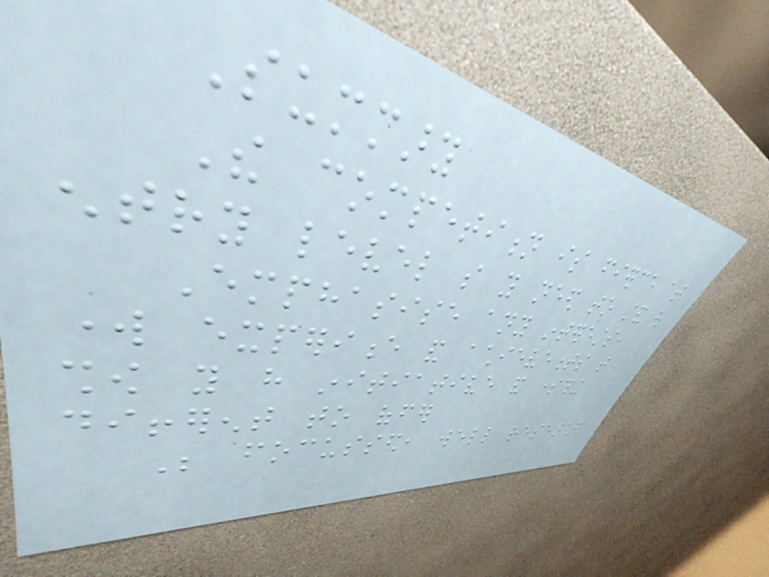Summary
The competition is fierce at
entry level so you need to stand out
Emphasise any interests,
work experience and achievements that
show you have initiative and something
different to offer
Be focussed, well researched
